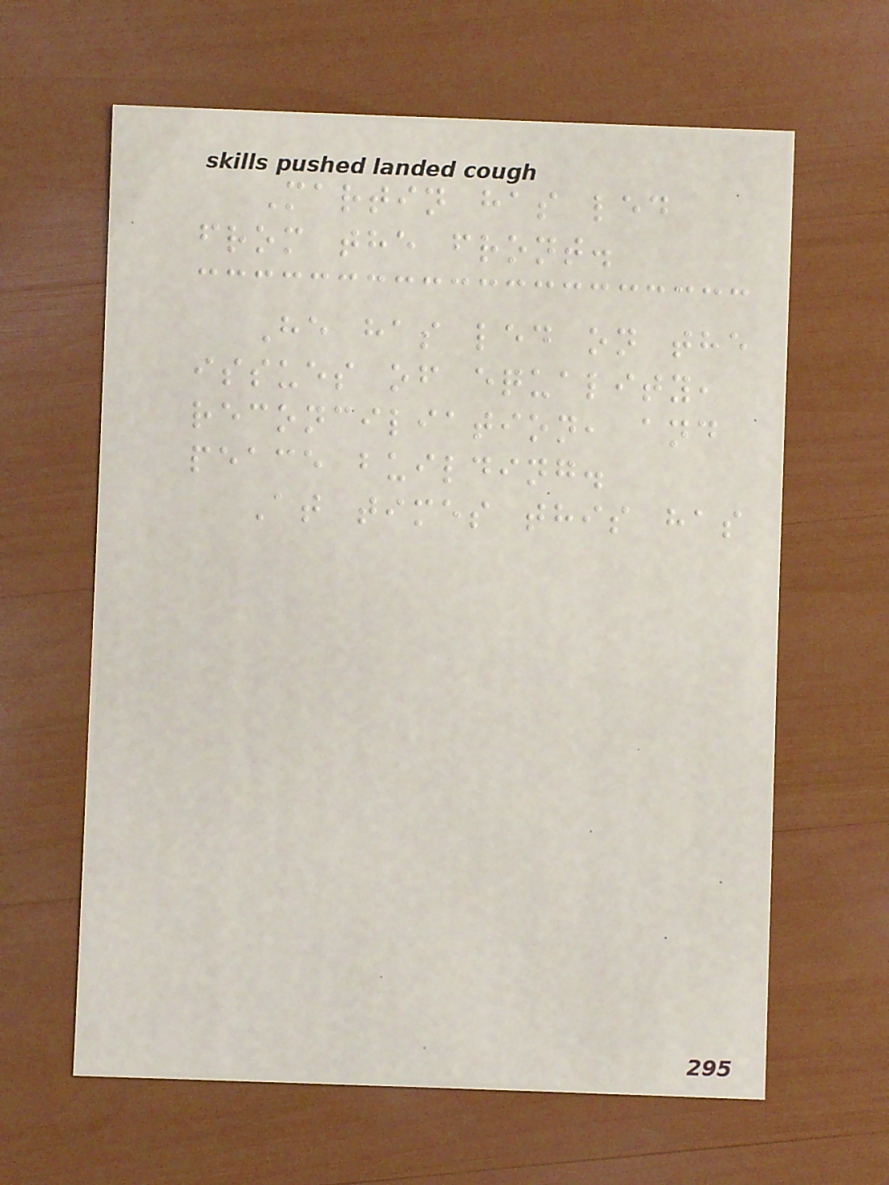Martin has led
from the front.
He has led on the
issues of equality,
reconciliation, and
peace building.
At times this has
